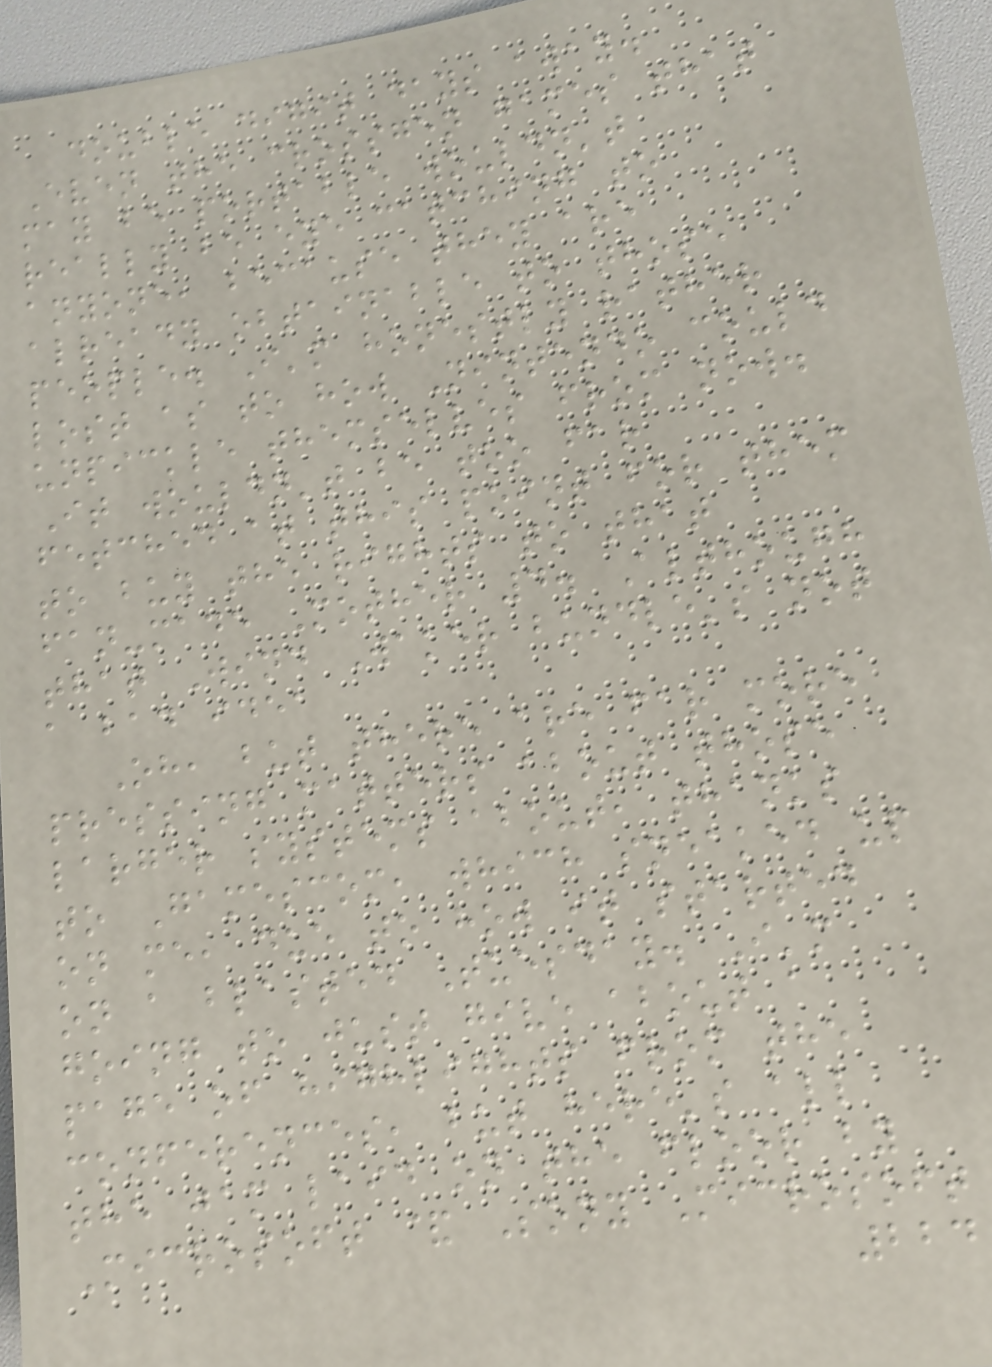double digit days away.
Even the crossgen games that
may be portable wouldn't
really be eye catching to
anyone, because they are
already obtainable to those
people. I'm honestly rather
lost as to how Nintendo could
unpickle themselves from now.
It wouldn't be too far
fetched at this point for them
to buy the rights to that
fan-made Mother 4. Although
that Wind Waker bundle's not
a bad idea
Oh, but there are far more
pressing matters about those
larger systems about, thanks
to Gamescom, which sneaked up
on me, due to how it started
on a blasted Tuesday. I'm
going to just give about a
page of highlights from the
conferences, but here's all
the jam laid on the floor by
Microsoft & Sony Microsoft
224
